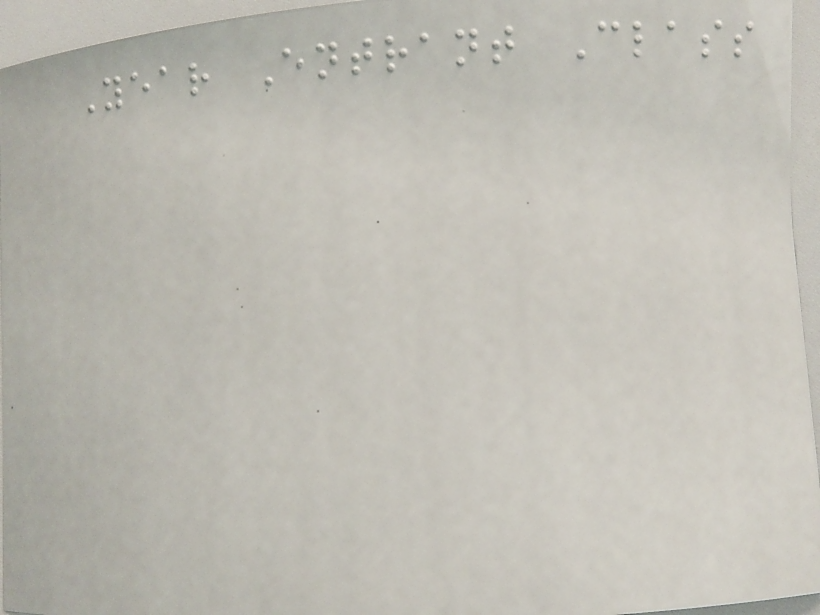Year Entrant Class
